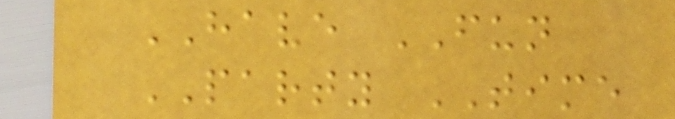HAVE FUN
PARTY TIME
